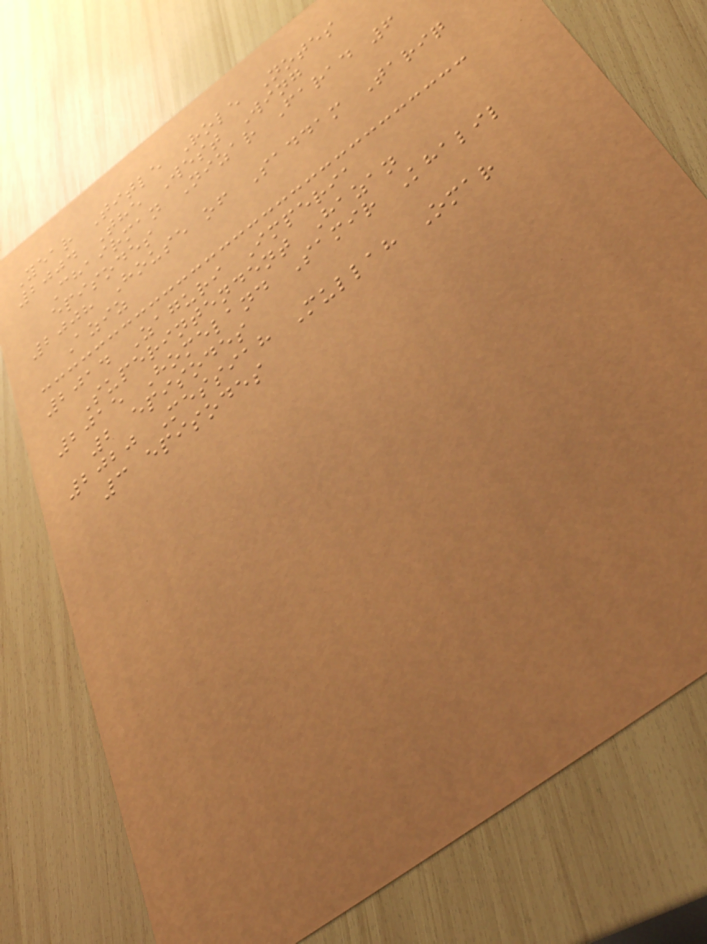Year Title Role Notes
2004 The West Wing
Chairman Nizar Farad 6
episodes
2008 House of Saddam Tariq
Aziz
2014 Zaguri Imperia
Superintendent Hazan
2015 Homeland Samir Khalil
2 episodes
2020 Messiah Mullah Omar
3 episodes
